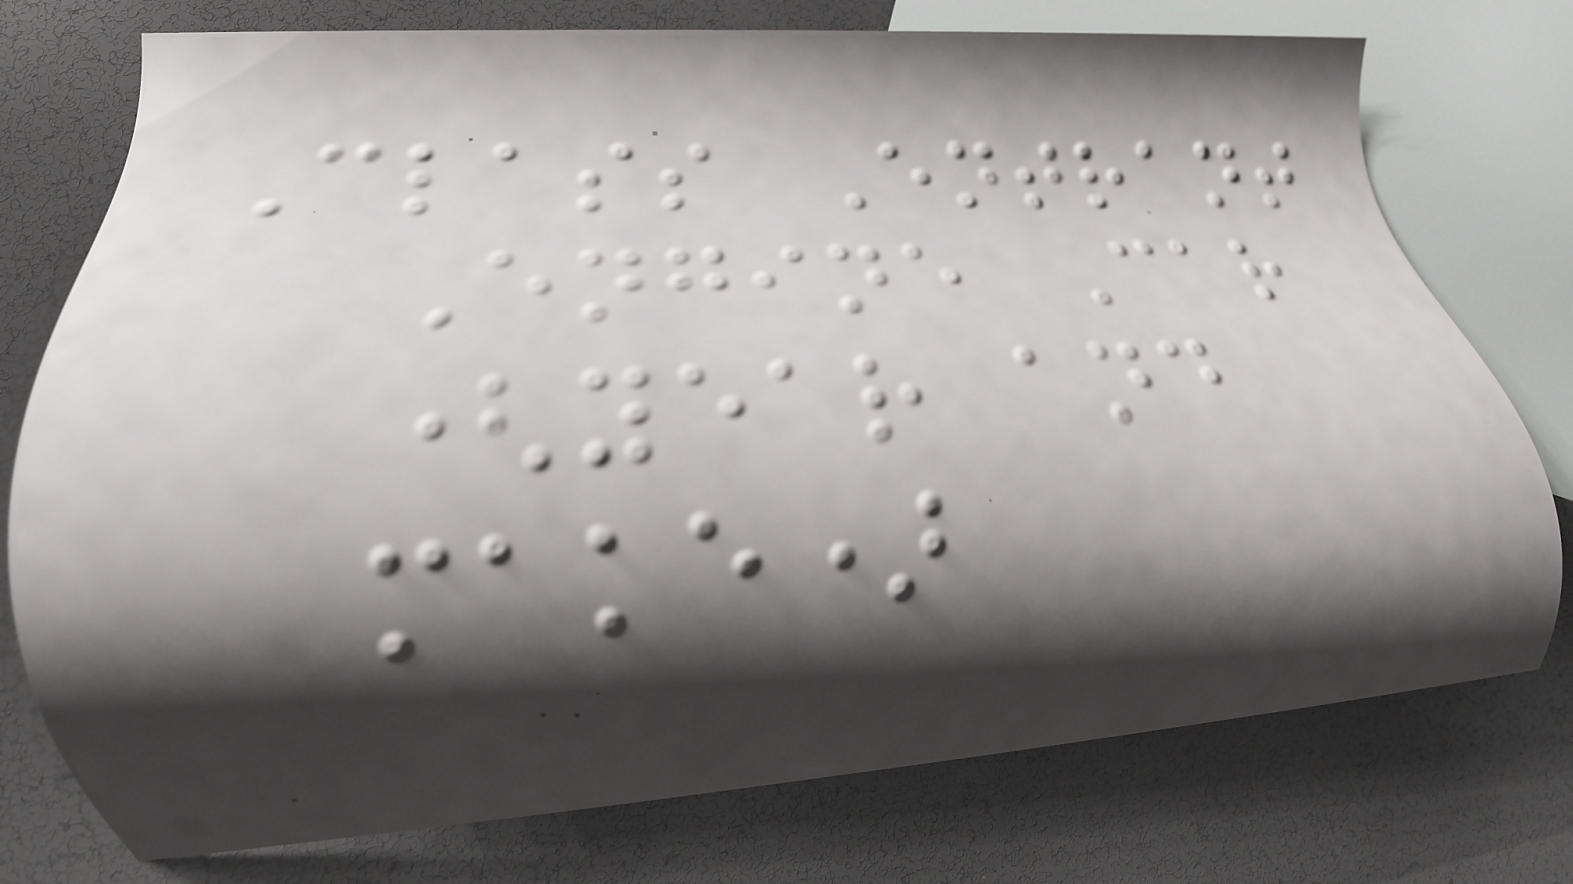Class Entrant
Engine Car
(year and
make)
